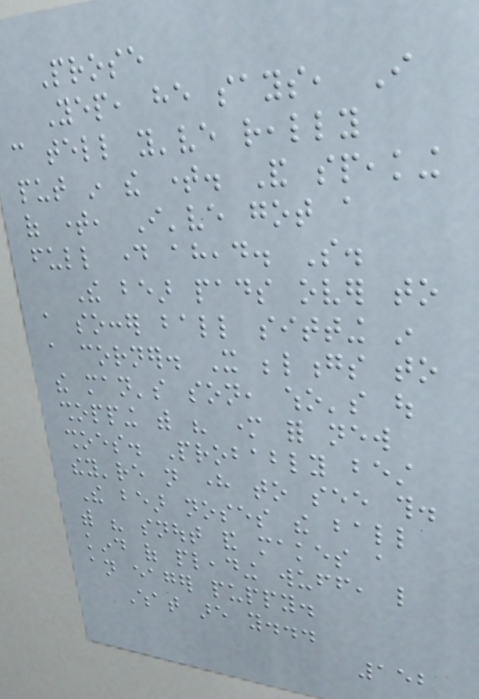Prose
Yep, he says, I
can tell you've really
put in the time. And speaking
of time, I've got a
full day ahead. So.
The bear pads over to
a soccer ball sitting in
a corner. It belongs to
the man's son, who's out
shopping with his mother for new
shoes. Probably best
they're not here to see this.
The bear noses the ball
with his snout and makes a
kind of pleading wuff, like
an eager puppy.
What are you...
152
